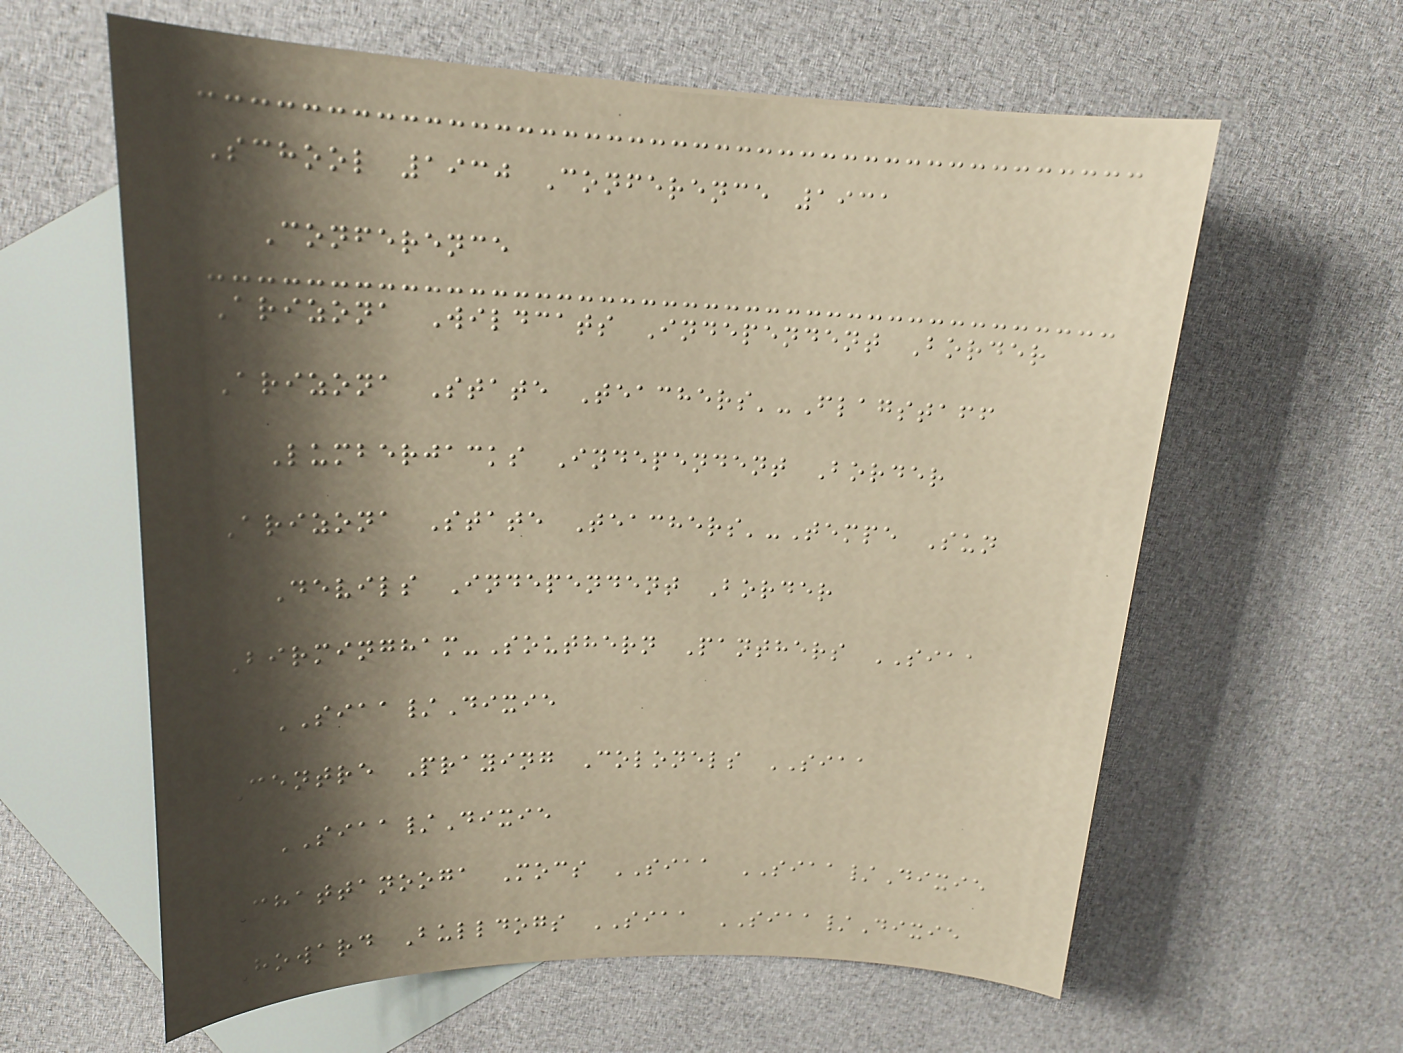School 1930 Conference 1931
Conference
Arizona Wildcats Independent Border
Arizona State Teachers'-Flagstaff
Lumberjacks Independent Border
Arizona State Teachers'-Tempe Sun
Devils Independent Border
Birmingham-Southern Panthers SIAA
SIAA/Dixie
Centre Praying Colonels SIAA
SIAA/Dixie
Chattanooga Mocs SIAA SIAA/Dixie
Howard Bulldogs SIAA SIAA/Dixie
